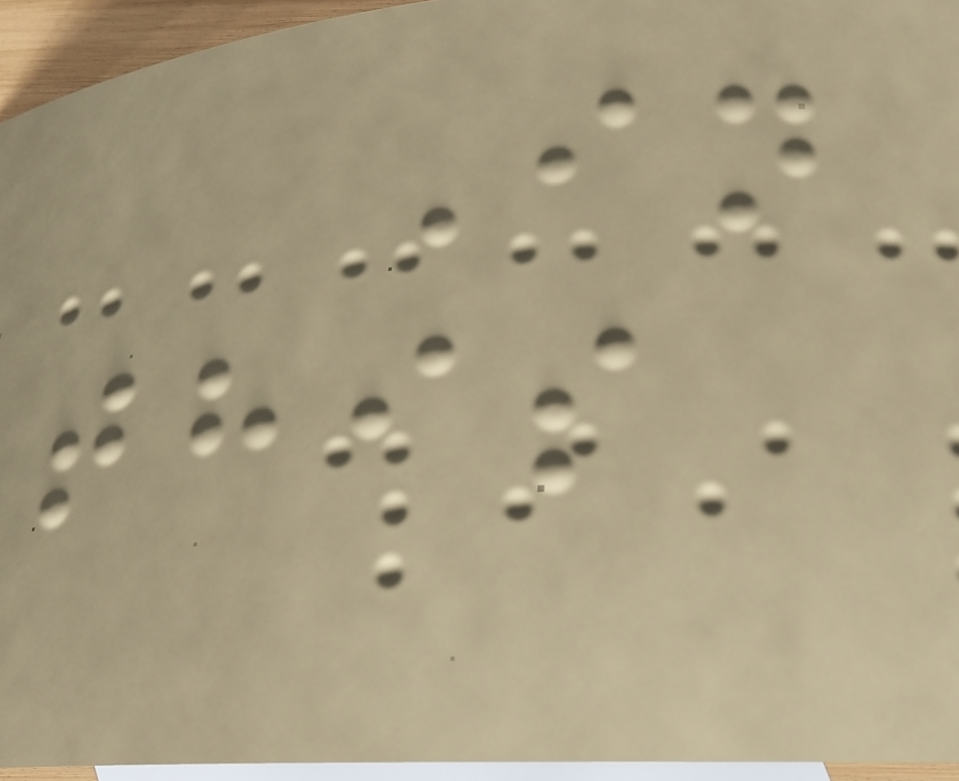In
this
